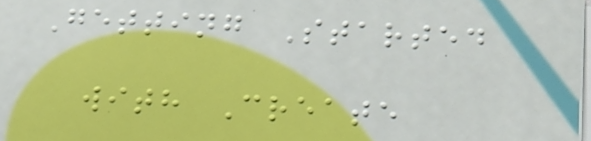Getting Started
with Create
